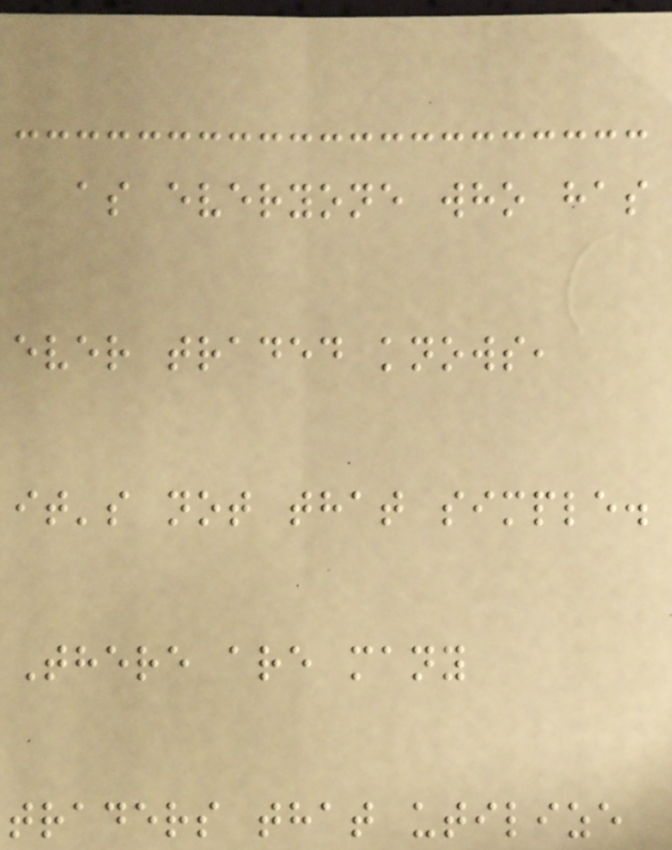as everyone who has
ever traded knows,
it's not that simple.
There are many
traders that utilize
